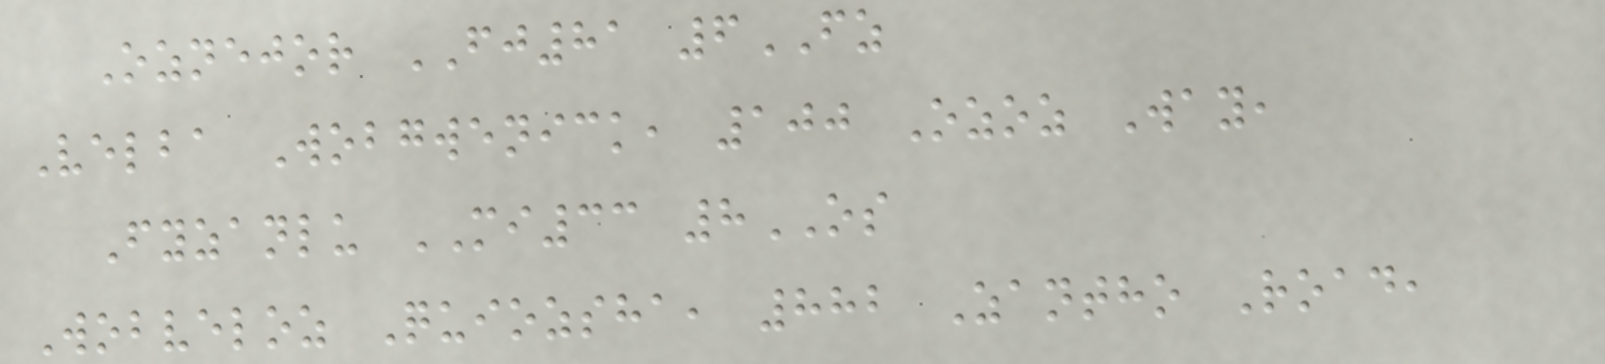Oznejor FJ81 6FZ
Velba Wobgwenick, 100 Ozoz Way,
Fyzanlu MI33 8OS
Wobveloz Quiozsha, 882 Zantho Road,
